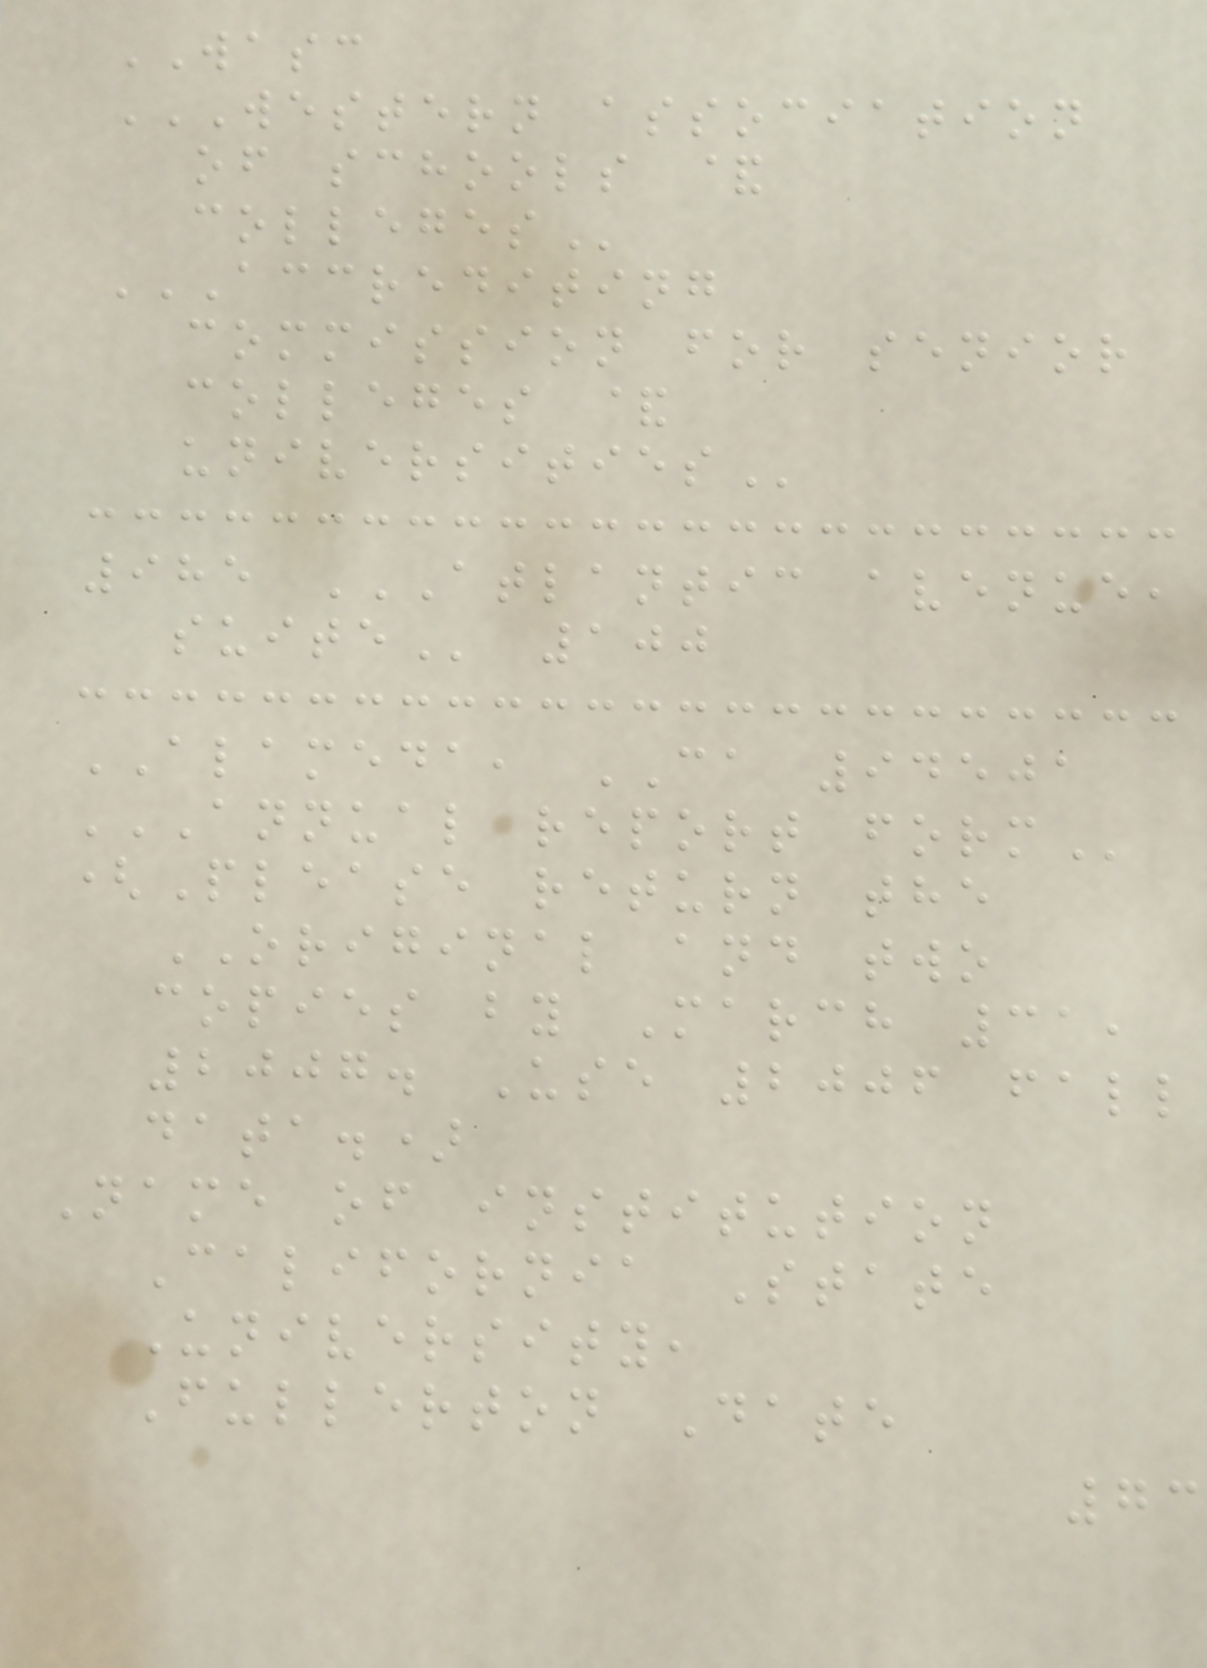WASC
WESTERN ASSOCIATION
OF SCHOOLS &
COLLEGES
ACCREDITING
COMMISSION FOR SENIOR
COLLEGES &
UNIVERSITIES
985 ATLANTIC AVENUE,
SUITE 100
ALAMEDA, CA 94501
ANNUAL REPORT FORM
(Please return the
ORIGINAL and two
copies by March 31,
2007. Use 2006 fall
data.)
Name of institution
California State
University,
Fullerton Date
73
